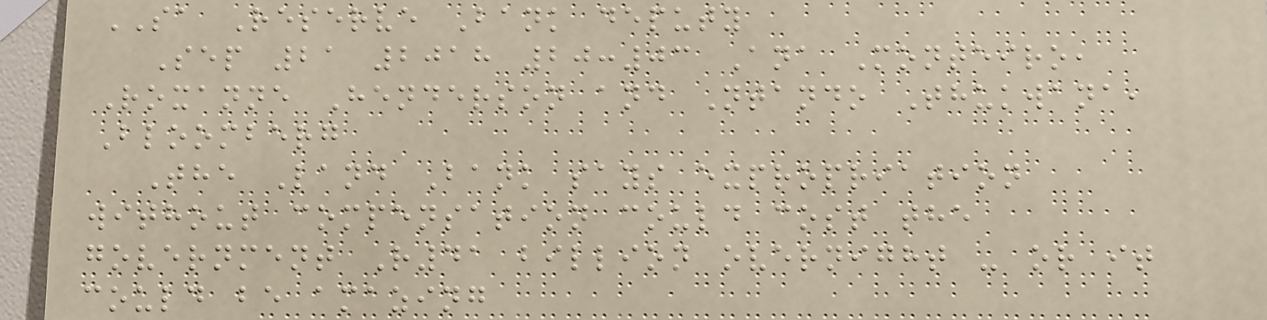SA Reserve Bank deputy
Sep 21 2018 20:03 Ana Monteiro,
Roxanne Henderson and Ntando Thukwana,
Bloomberg
The Land Bank says expropriation
without compensation could cost the
government R41 billion overnight - or it
could be amazing
